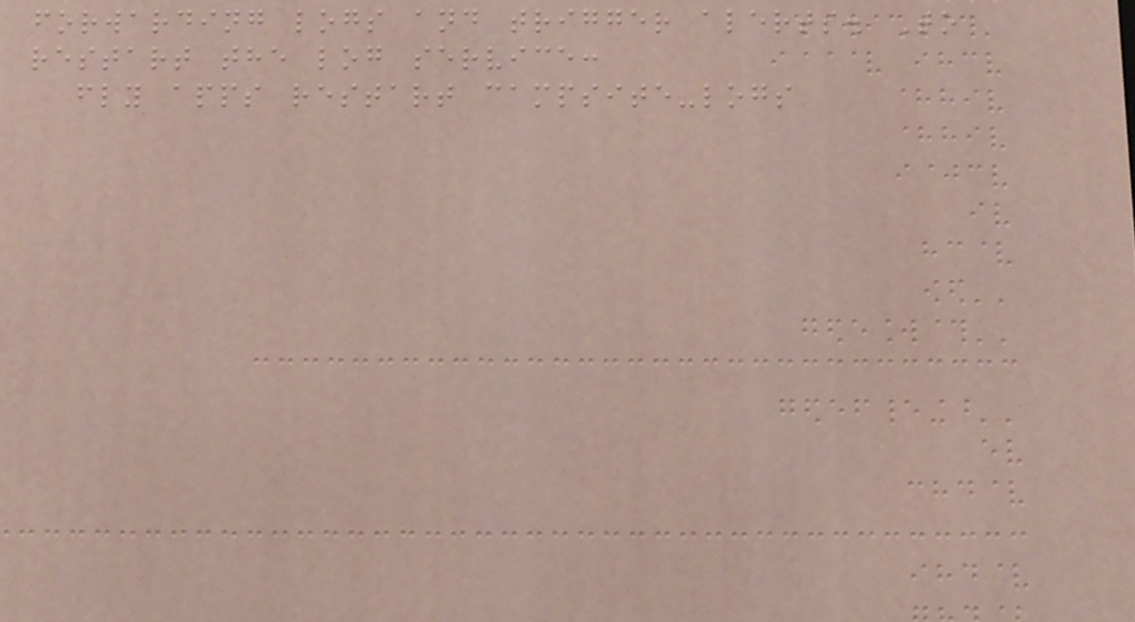forwarding logs and trigger alerts. To
restart the log service:
fly apps restart campsite-logs
